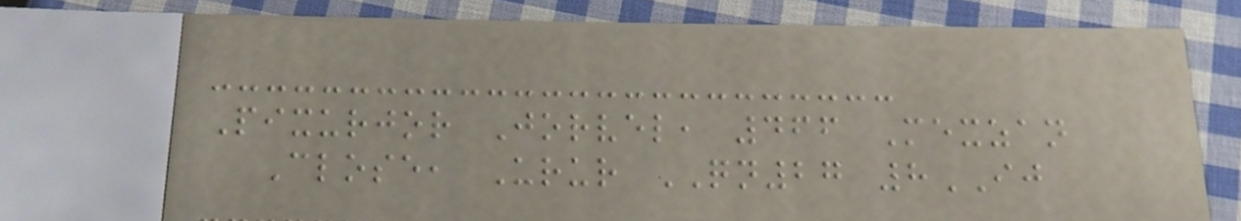Pixurjor Jorvel, 466 Mexzan
Close, Urur QN27 8IJ
